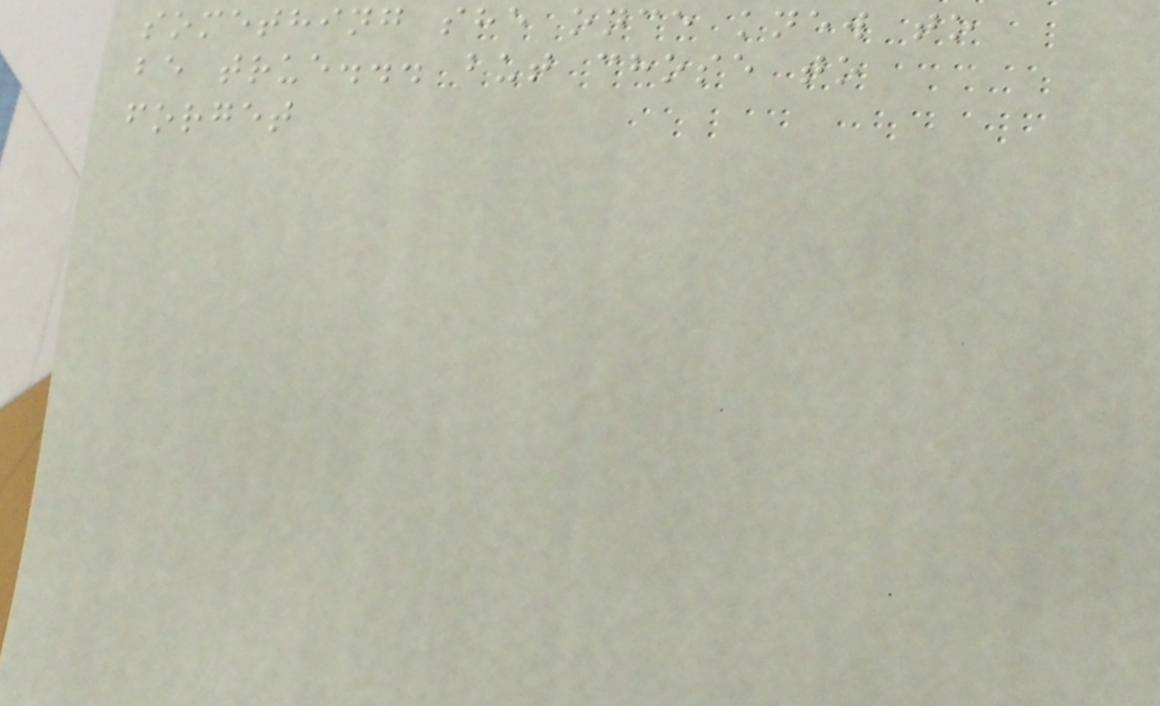something she once knew to
be true... but chose to
forget
